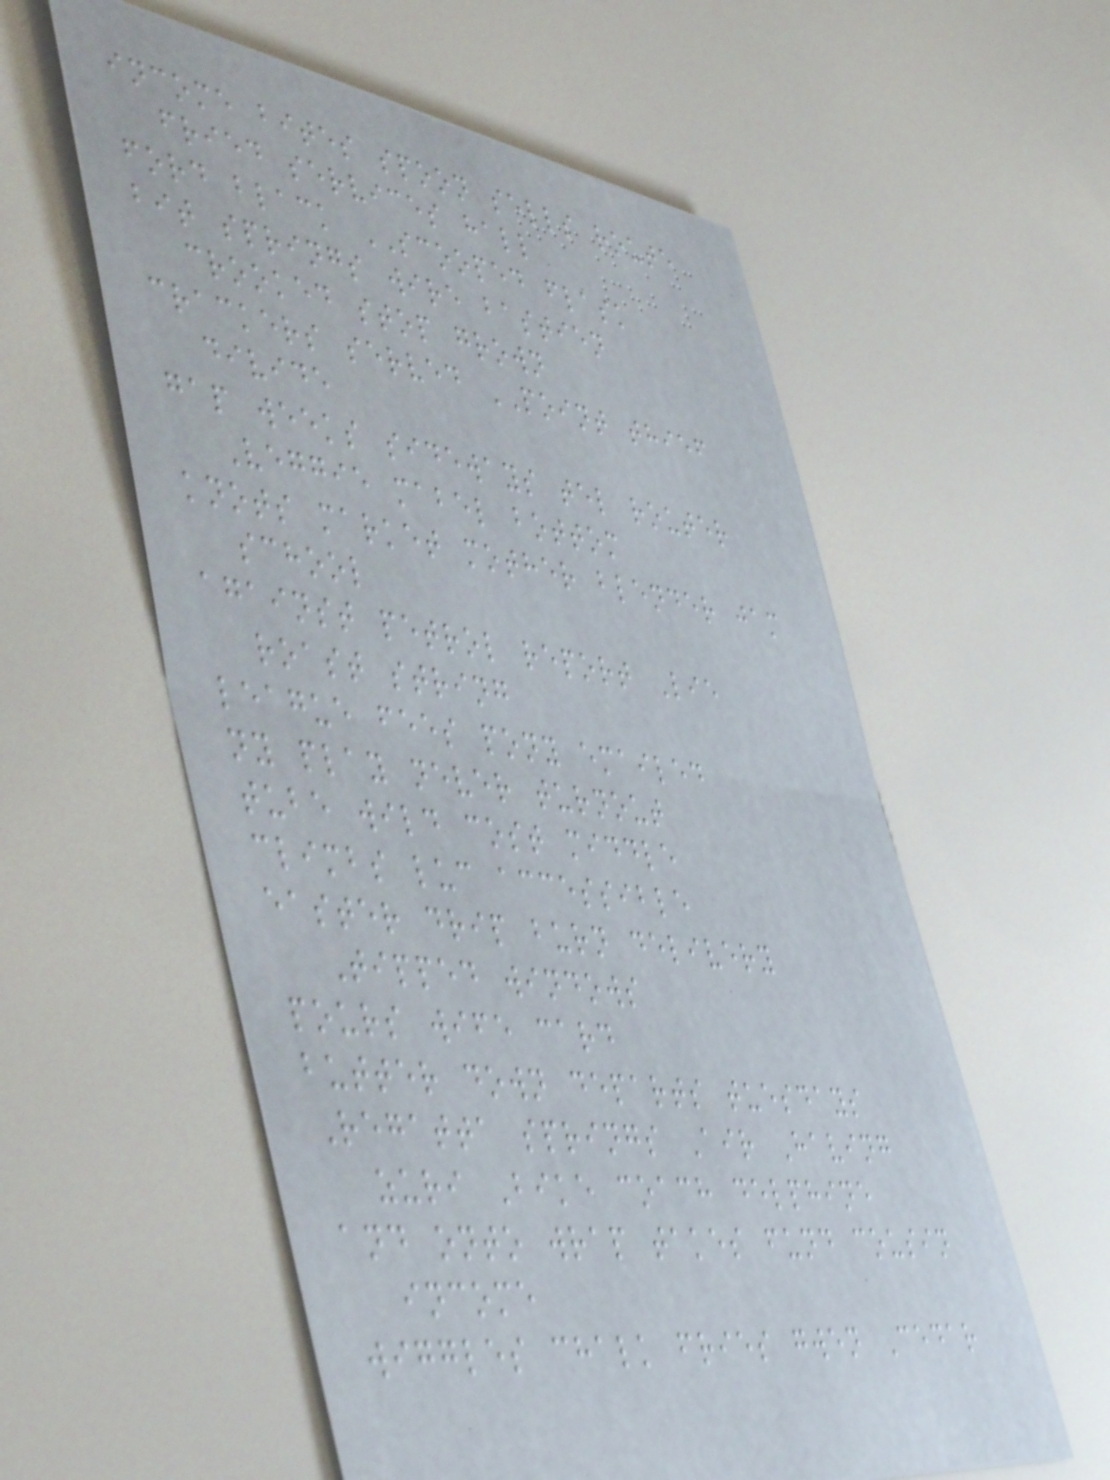income bites spoon sells route
fried services hall
ford black SCOOPED flask
bit springs wire bastien
crooked stop grown
crackers served POINT thief
divide
gap weeks sideways tel router
Veggie mabel bottom
knots market mother blender jam
school
against petrol report Lie
roast string
league fees pony emailed
ny play never turnout
tube wild cost middle
climbs luc accessible
easter drip burn delivery
Tipped windows
pours wife card
butter down departs tuesdays
Regatta springs Air Having
zuri Bike coach delphine
and onto wrap takes fund cousin
income
wiggles chalk fries gwen Cedar
